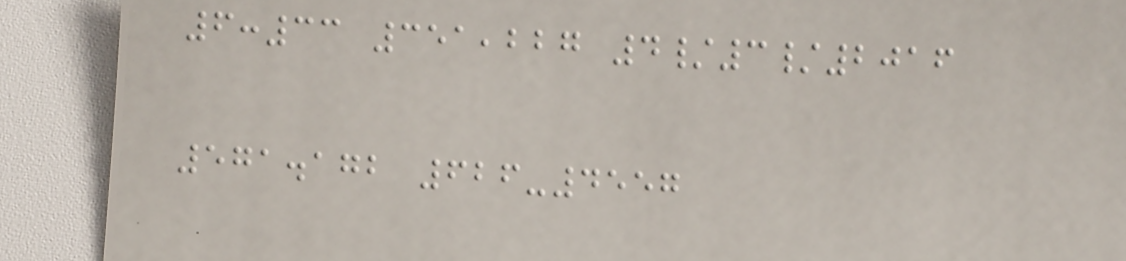6:33 351,227 4/3/2016
571.172 626-4557
